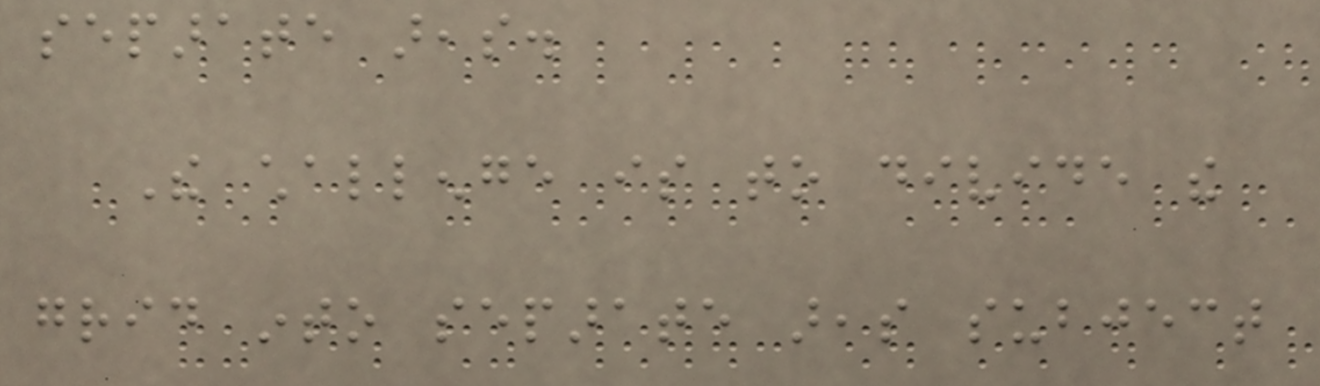separate areas.
The challenge is to divide the
grid into separate areas subject
